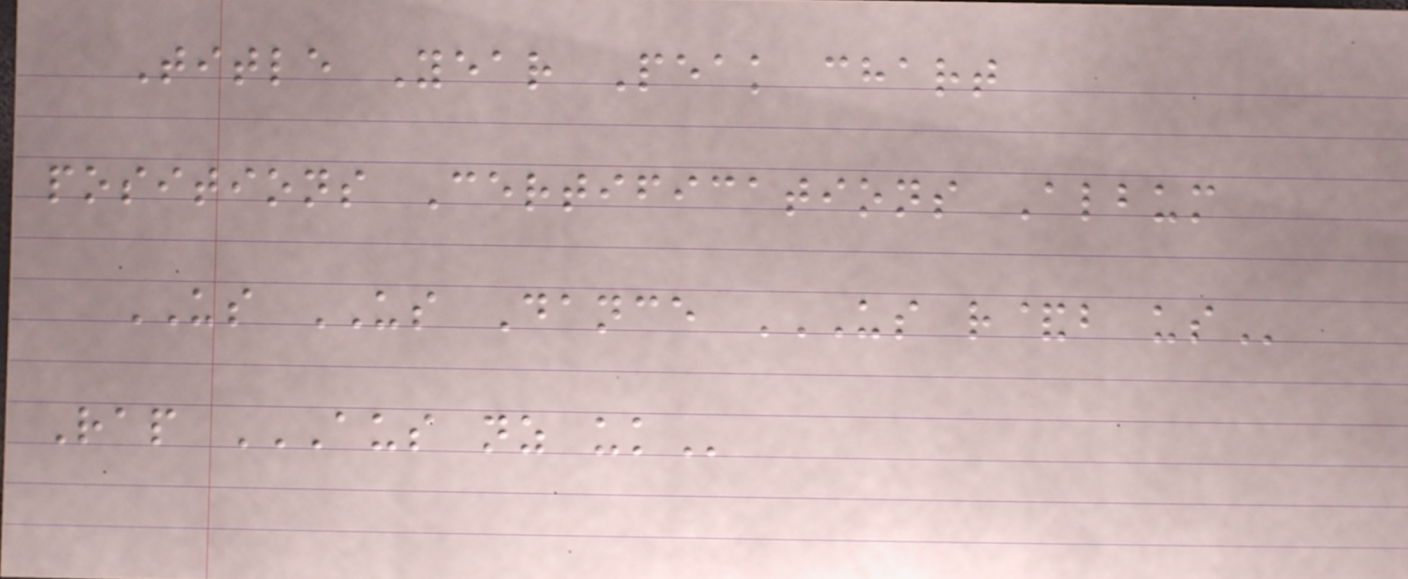Title Year Peak chart
positions Certifications Album
US US Dance US R&B US
Rap AUS NZ UK
